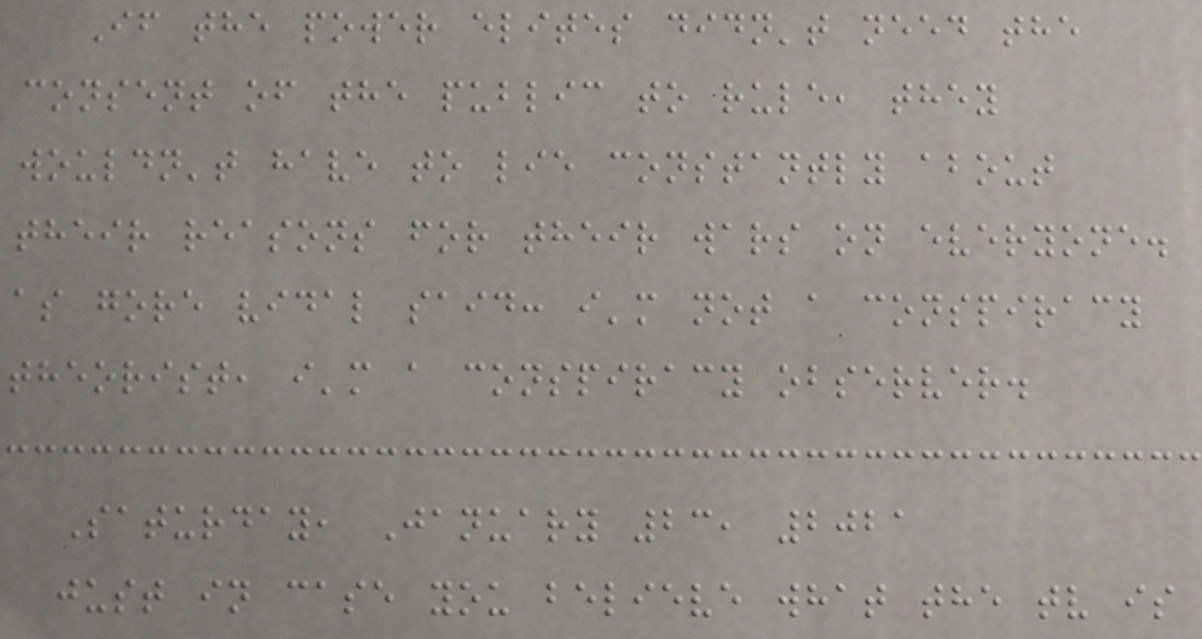If the power elites didn't need the
consent of the public to rule, they
wouldn't have to lie constantly about
their reasons for their wars on everyone.
as gore vidal said: i'm not a conspiracy
theorist, i'm a conspiracy observer.
Saturday, January 23, 2021
just in case you believe what the tv is
